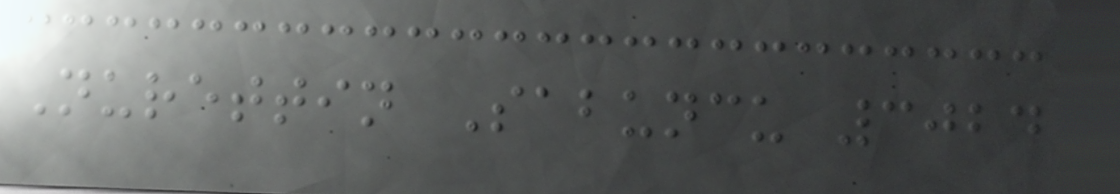Nurettin Sabuncu 3024
